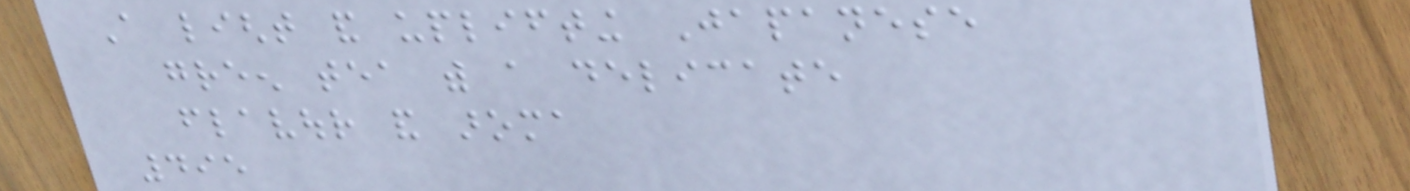A light and uplifting Japanese
green tea with a delicate
flavour and aroma
495
